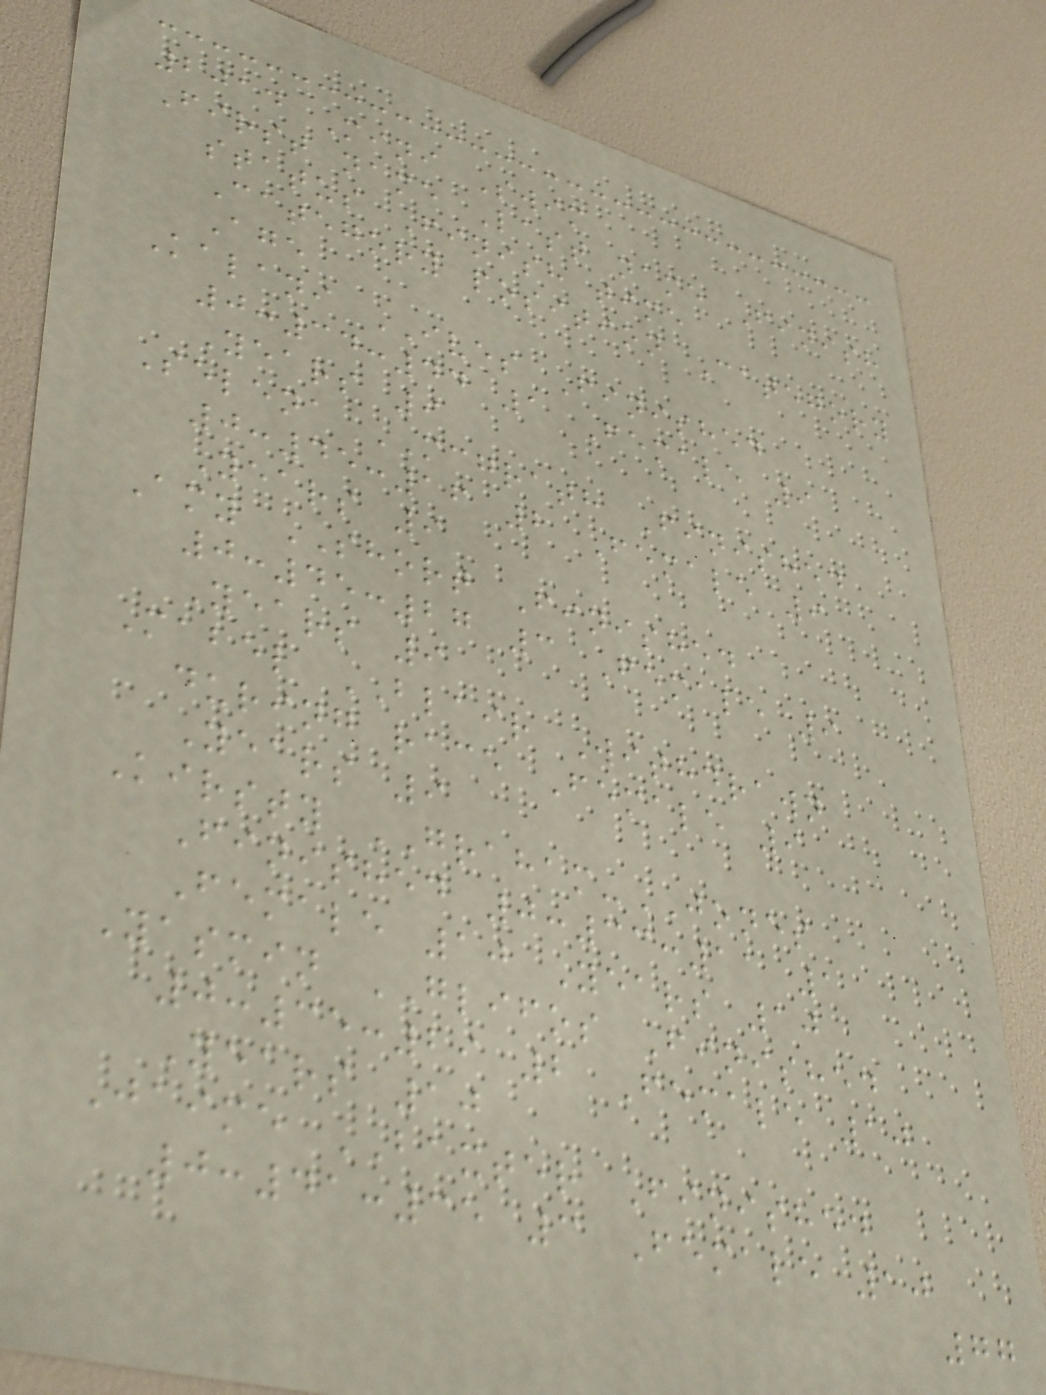2014 Mini Swim
First name Last name Finish
status Finish time
Category position Category
Age
Kalani IVES Finished
0:34:44 1 Female 9
Years 9
Selena MCGRATH Finished
0:45:16 2 Female 9
Years 9
Amy SHORT Finished
0:45:27 3 Female 9
Years 9
Mabel BLAIR Withdrawn
during race Female 9
Years 9
Kirsty GRAHAM-JONES
Finished 0:33:11 1
Female 10 Years 10
Yasmin GLIFOS Finished
0:35:29 2 Female 10
Years 10
Jaime BAXTER Finished
0:41:35 3 Female 10
77
